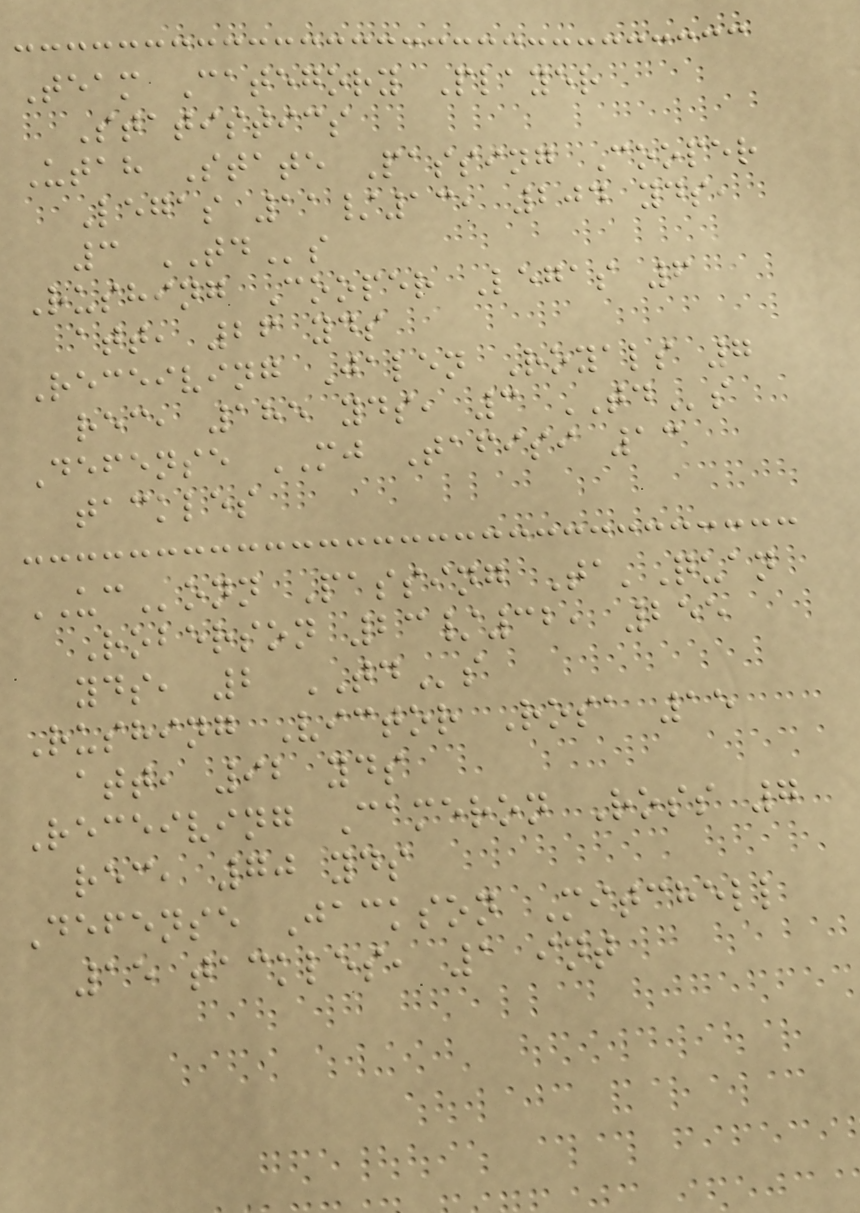Team Category Player
Statistics
Utah State Passing Cooper
Legas 11/13, 204 yds,
3 TDs
Rushing Cooper Legas 6
att, 26 yds
Receiving Jalen Royals 7
rec, 185 yds, 3 TDs
Defense MJ Tafisi 13
tackles
UConn Passing Ta'Quan
Roberson 23/32, 255
yds, 2 TDs
Rushing Victor Rosa 15
att, 92 yds
Receiving Cameron Ross 7
rec, 70 yds
Defense Jackson Mitchell
15 tackles, 1 int
